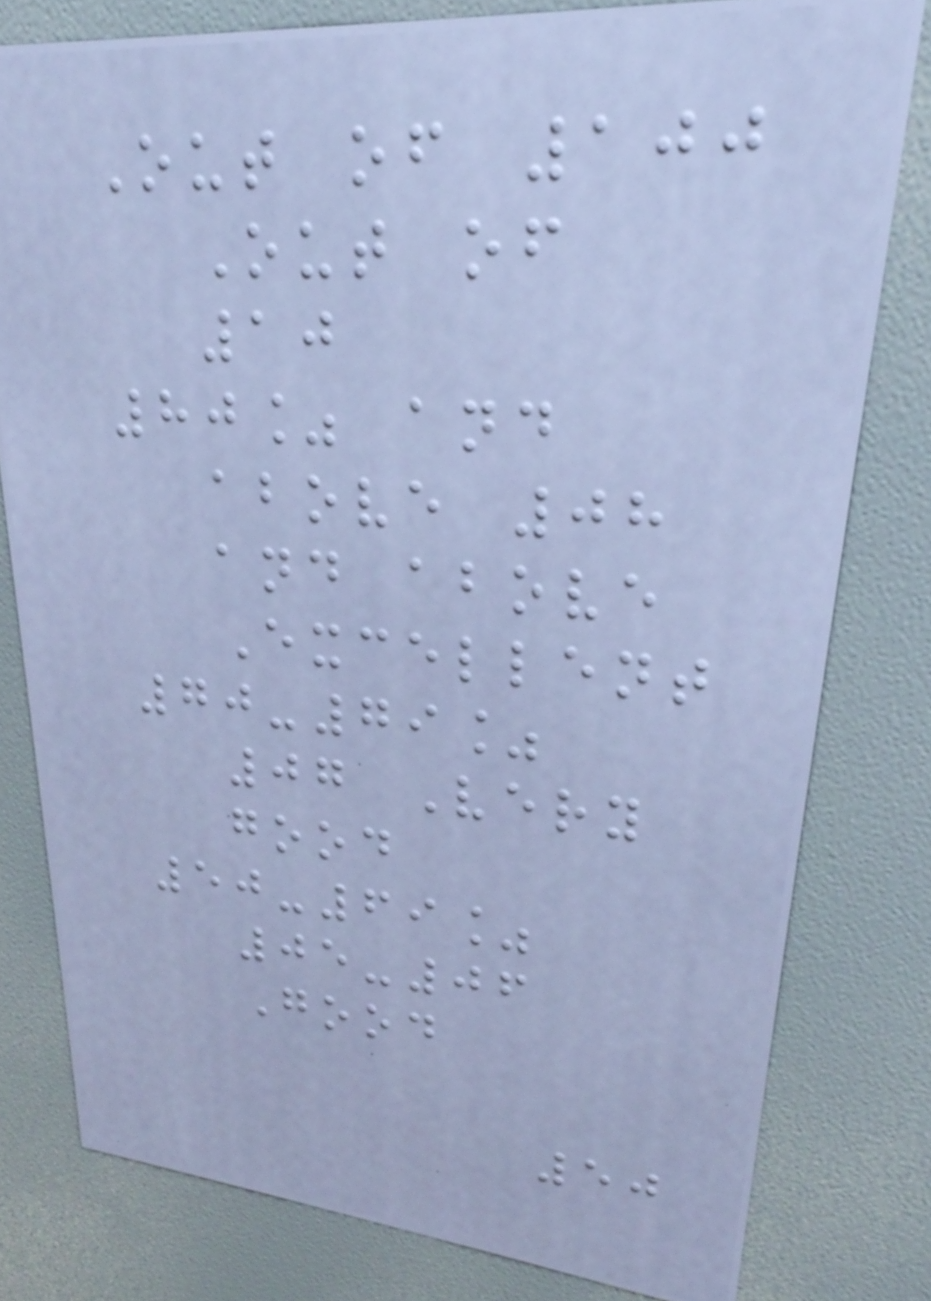Out of 100
Out of
10
80% and
above 08
and above
Excellent
70-79%
07 Very
good
50-69%
05-06
Good
50
